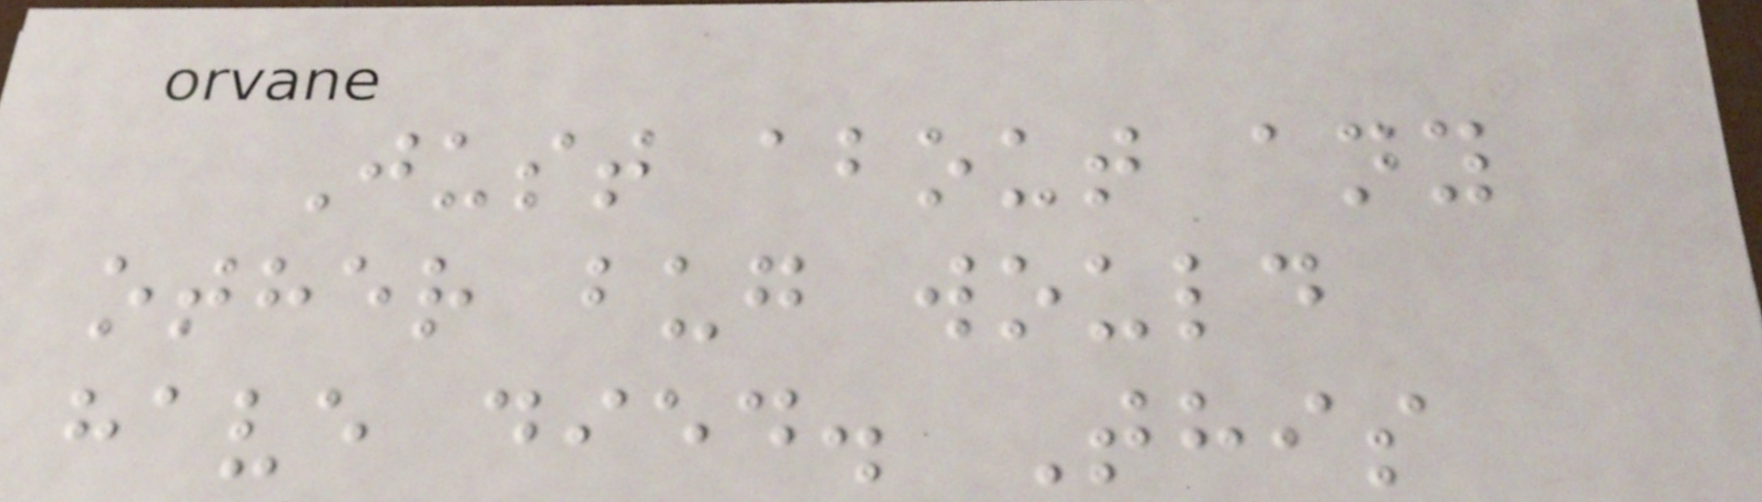Just about any
other bug would
have died. This
